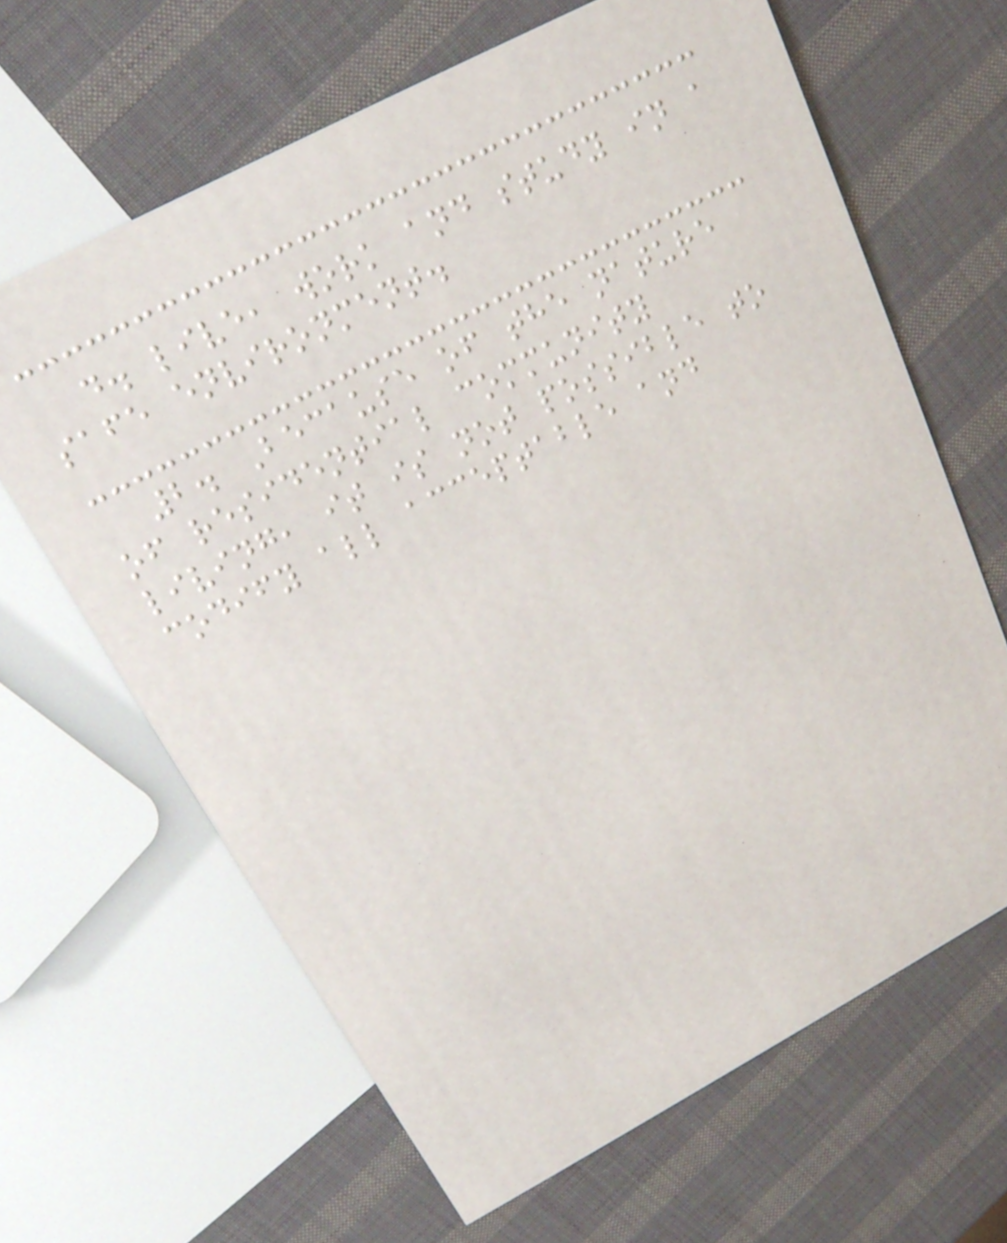d. live, work and study in a
safe environment.
2. Because of the nature
of residential community
living, it is not possible to
codify all acceptable and
